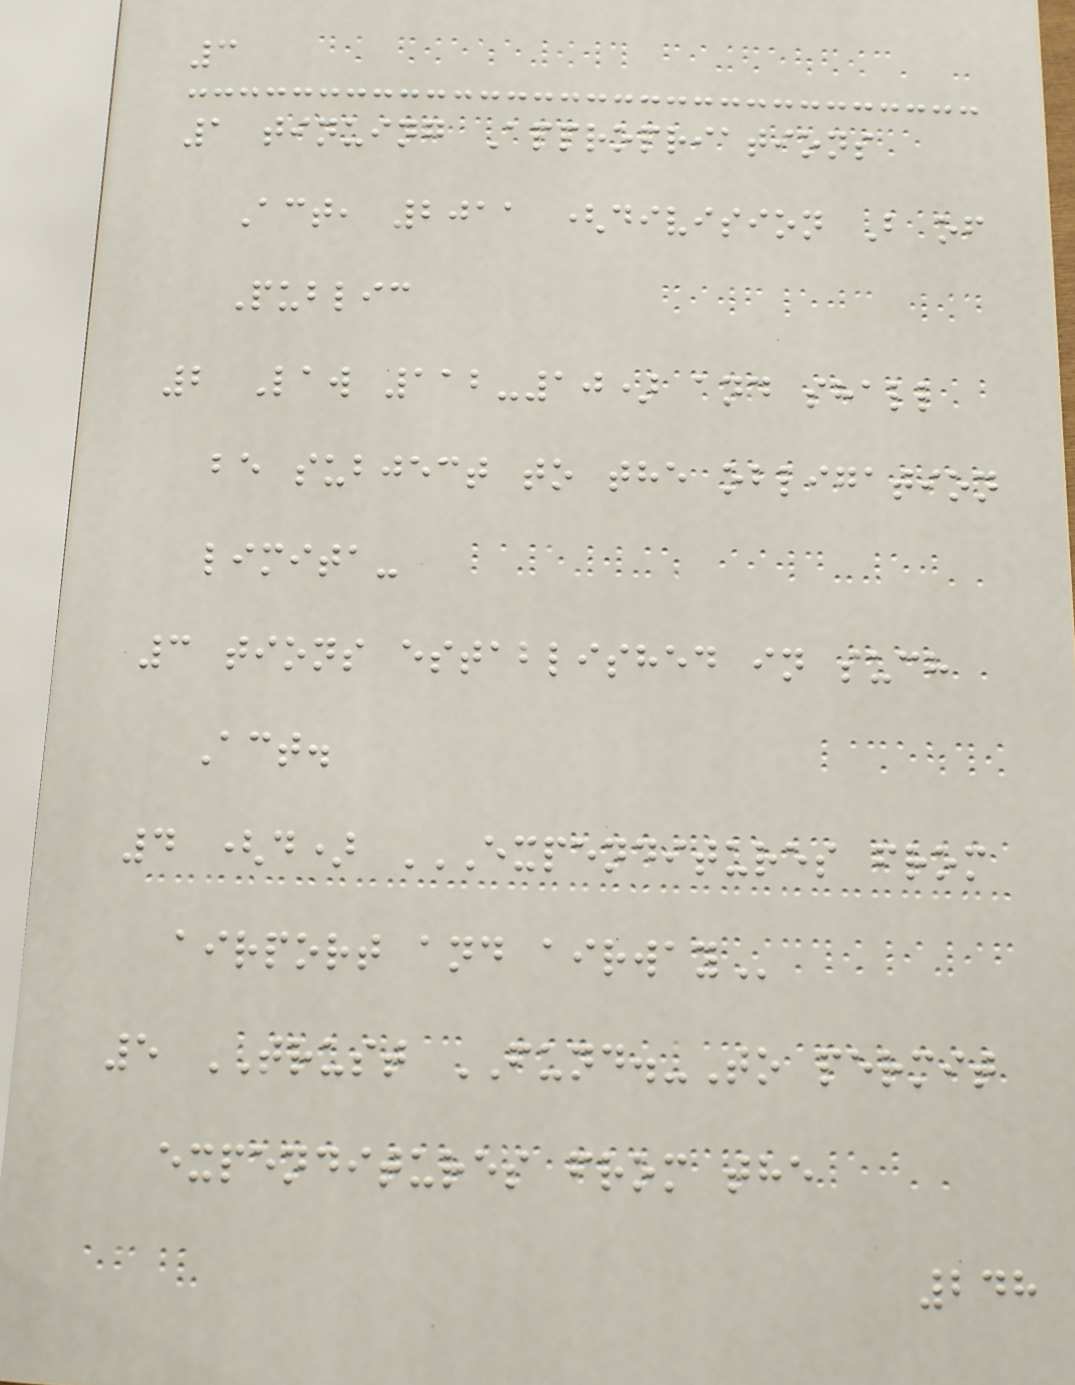3
1 tinuing Appropriations
Act, 2011 (division B of
Public
2 Law 112-10) and shall
be subject to the obligation
limita-
3 tions established in such
Act.
4 (d) EXPENDITURES FROM
AIRPORT AND AIRWAY
5 TRUST FUND.-To permit
expenditures from the
248
